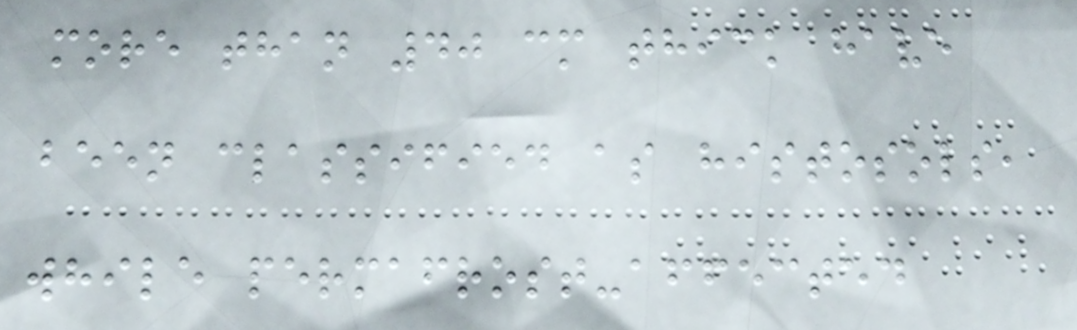more than 40 cm thick have
been classified as histosols,
while permafrost-affected
